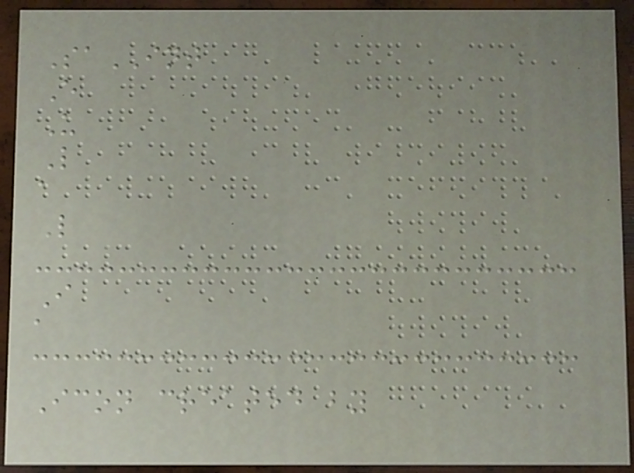SaINT
E
U
L
a
L
I
a
Icon created by
